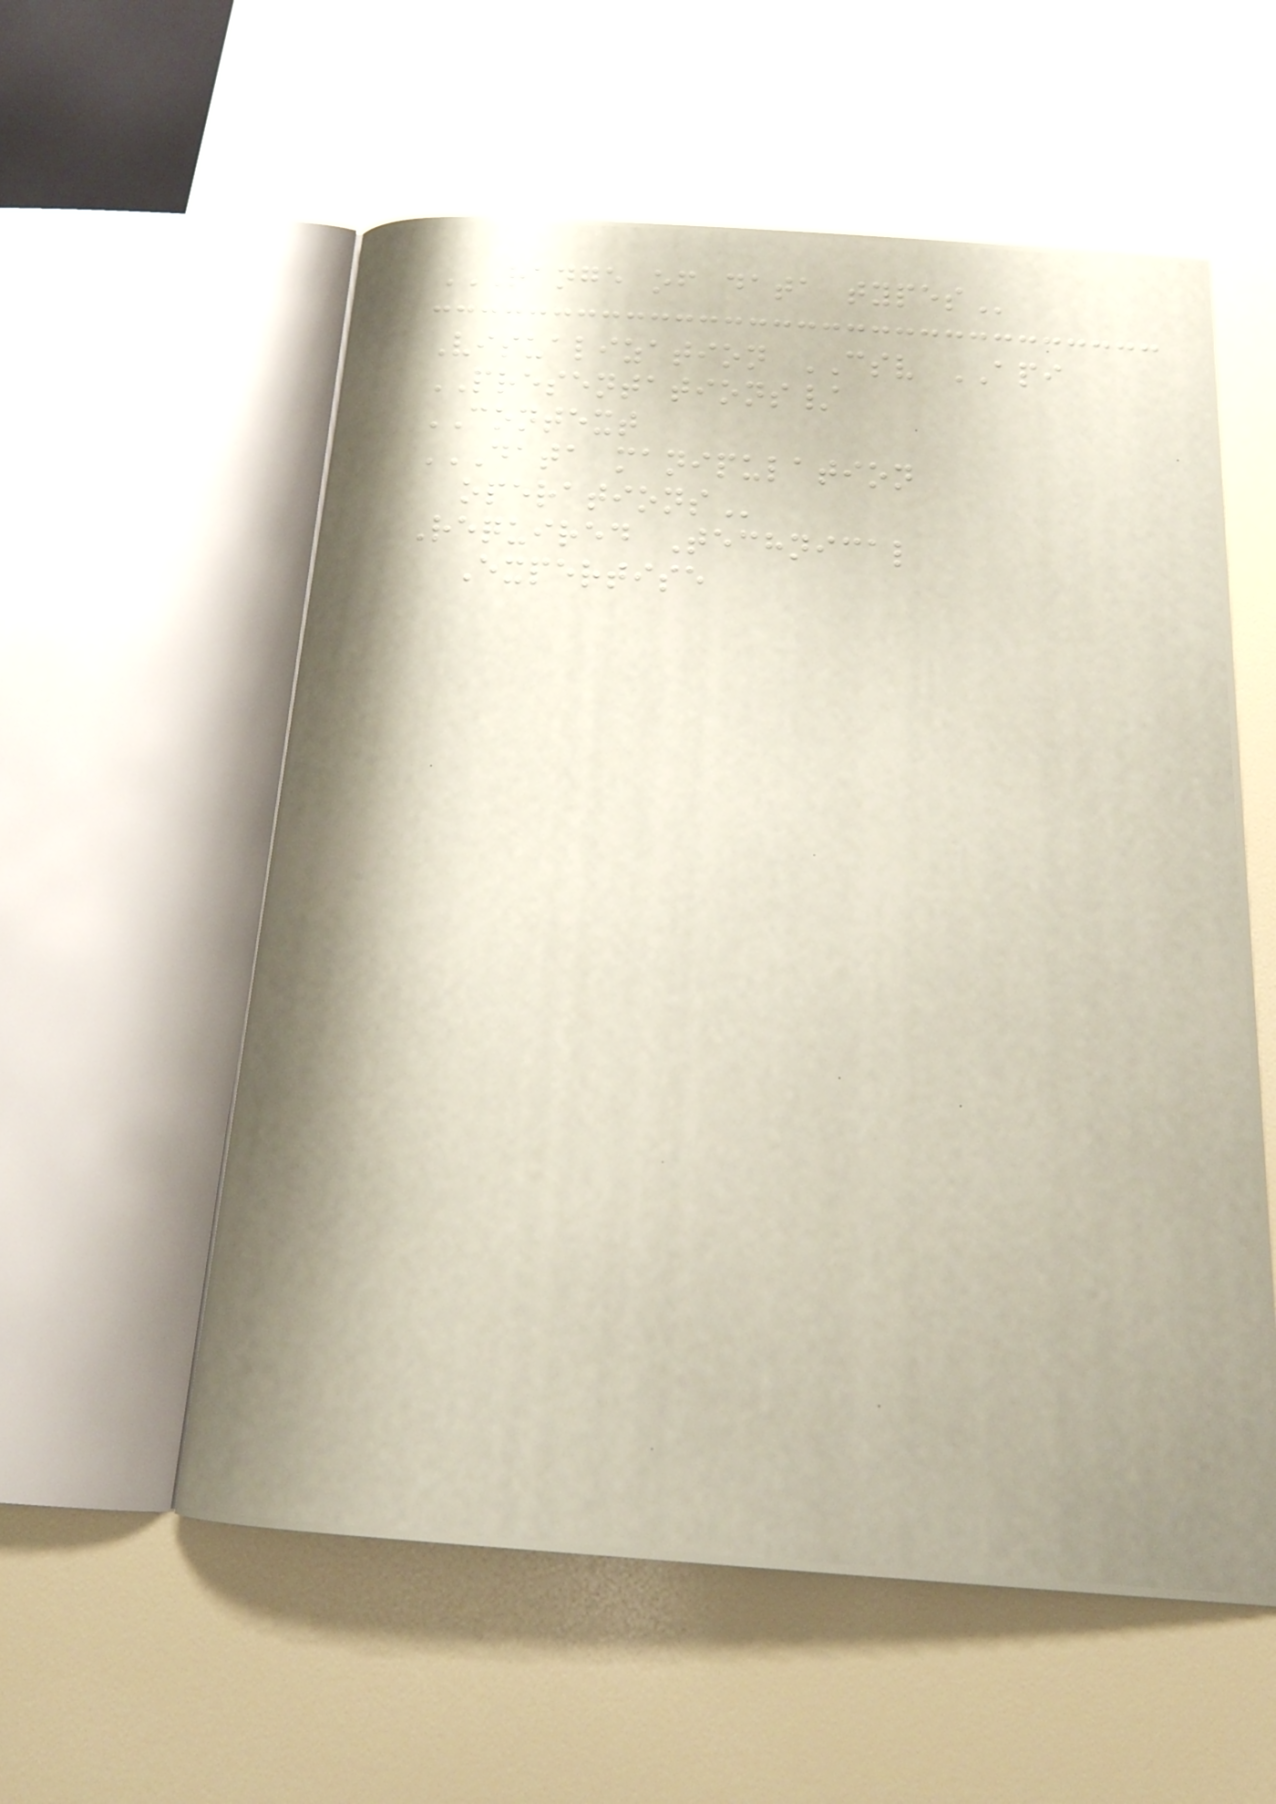RANGE OF DATA TYPES
Visualization CSV API
PRESENTATIONS/
CONTEXT
DATA MANIPULATION
OPERATIONS
Required Technical
Expertise
